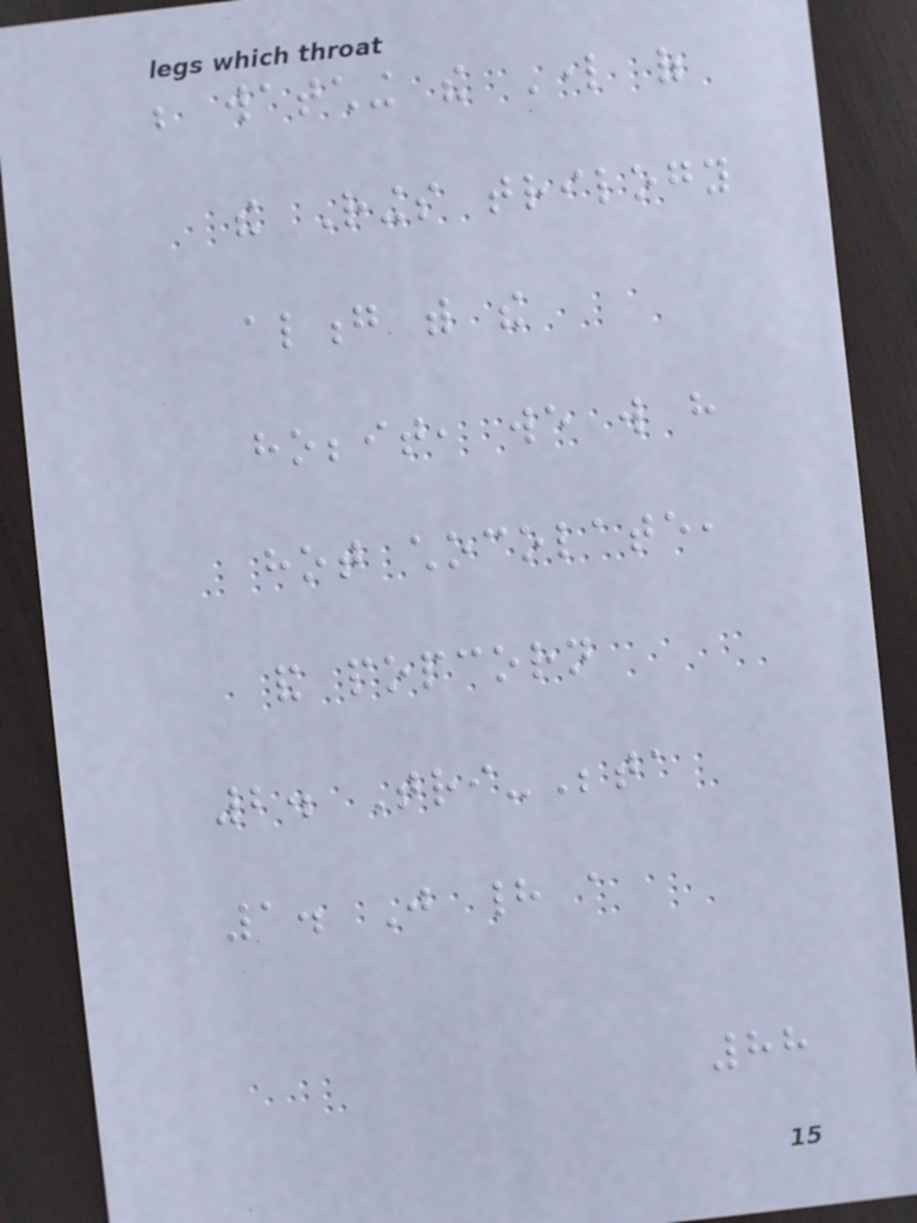be watching the Lord of
the Rings trilogy
along with the
hobbit, we will have
hot chocolate,
and popcorn
2. Tri-Beta
1. Just had a
88
